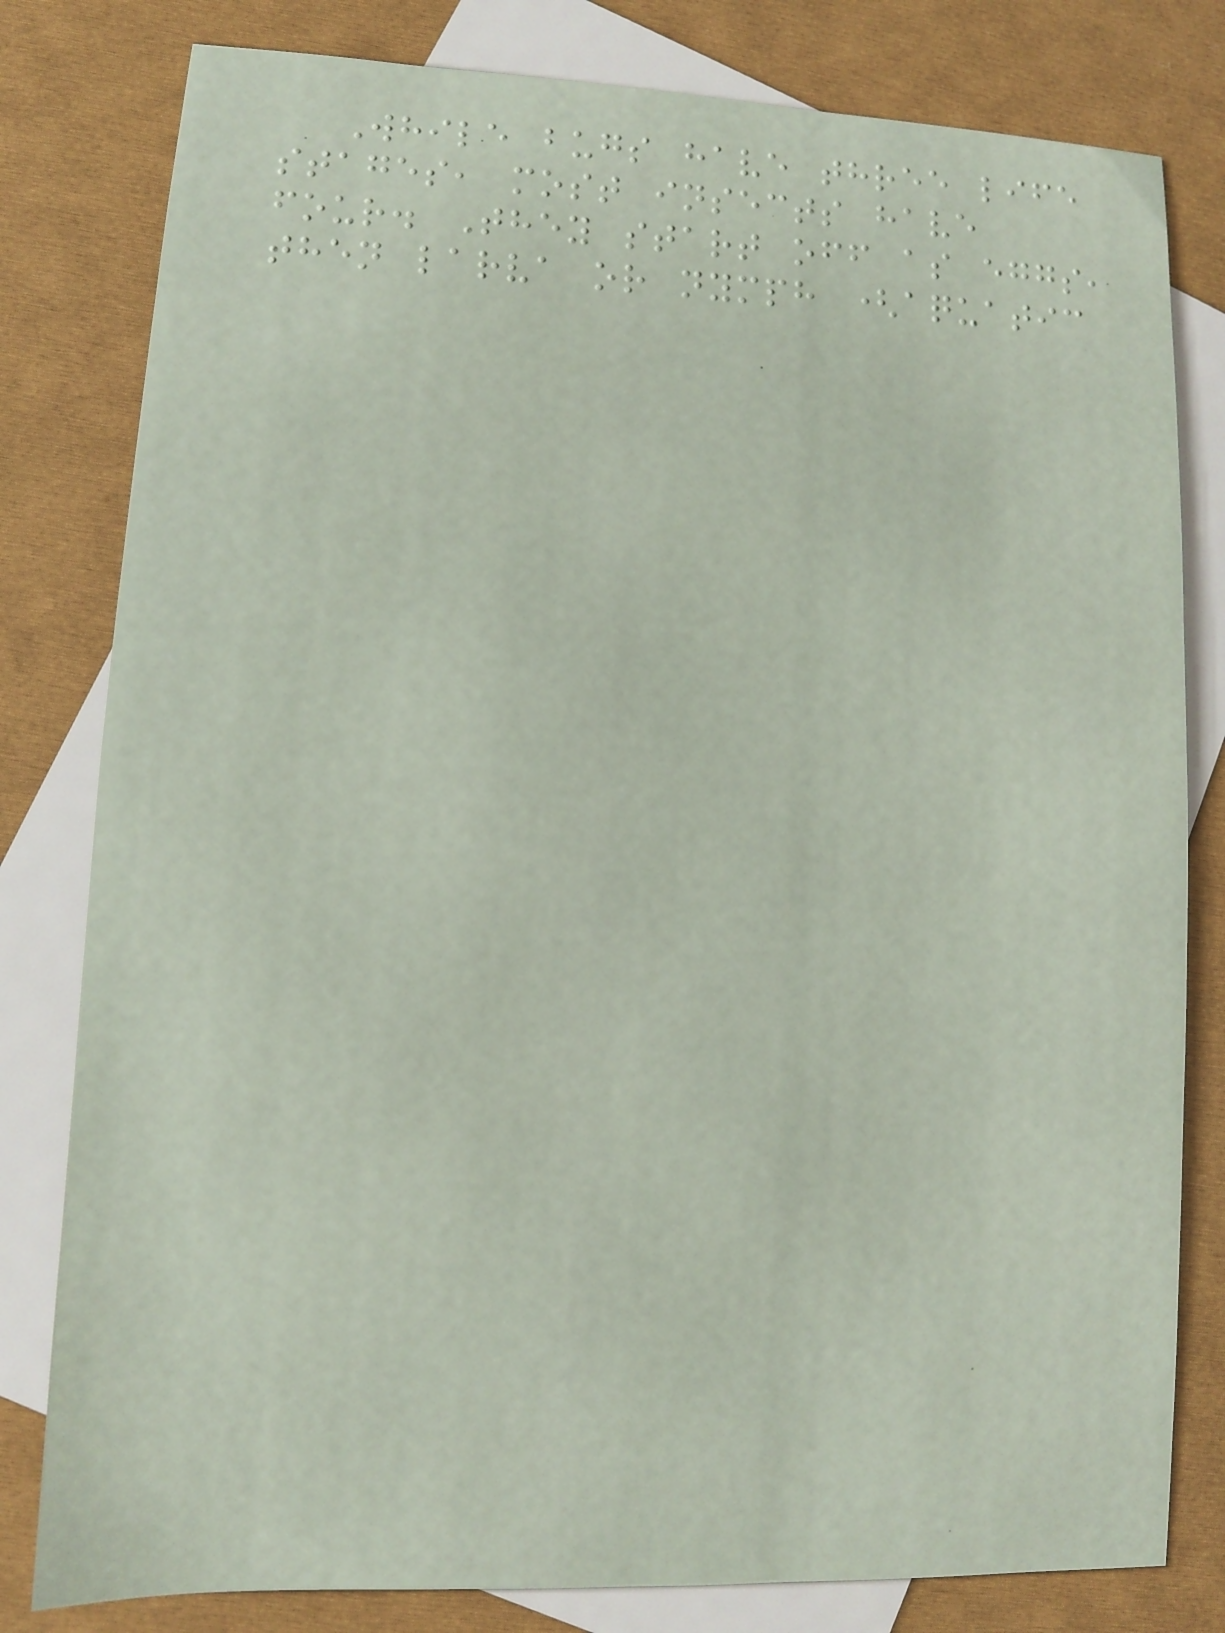While bugs have three life
stages, most insects have
four. They start off as eggs,
then larva or nymph (aquatic
